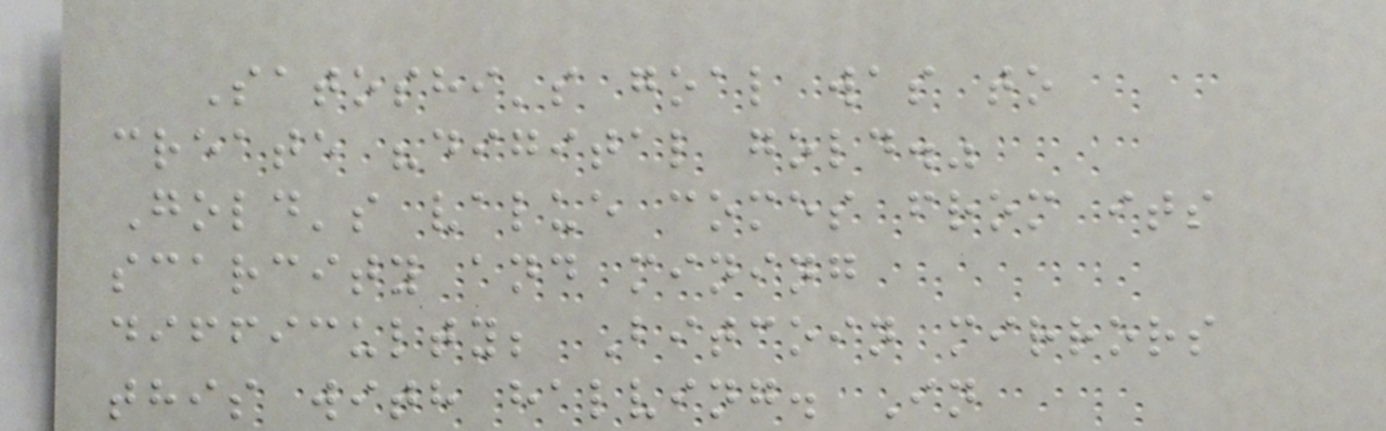Satoshi's goal was to
create "digital gold."
Gold's value comes from its
scarcity and mining
difficulty; Bitcoin mirrors
this with halving. In
